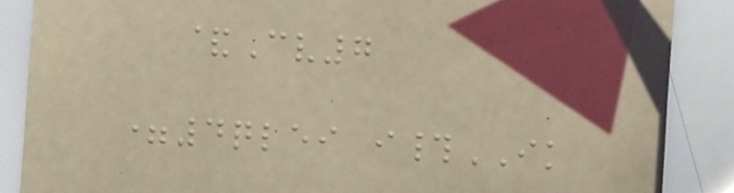&Cv7
=4qlei i#IK
